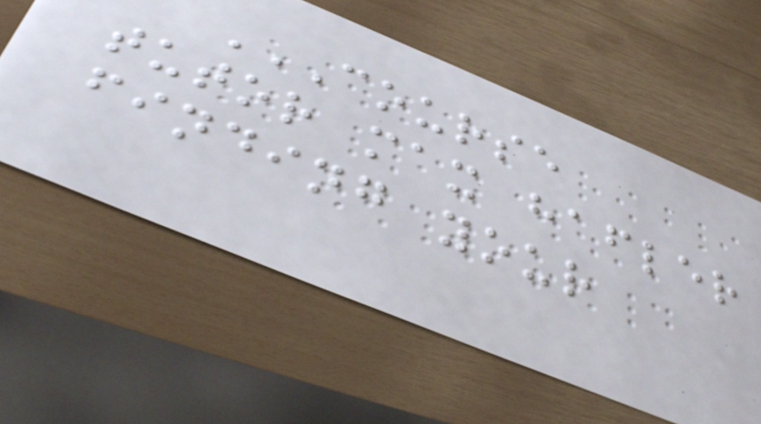COURSE
TUTOR MAX HAFLER
FINDING YOUR
